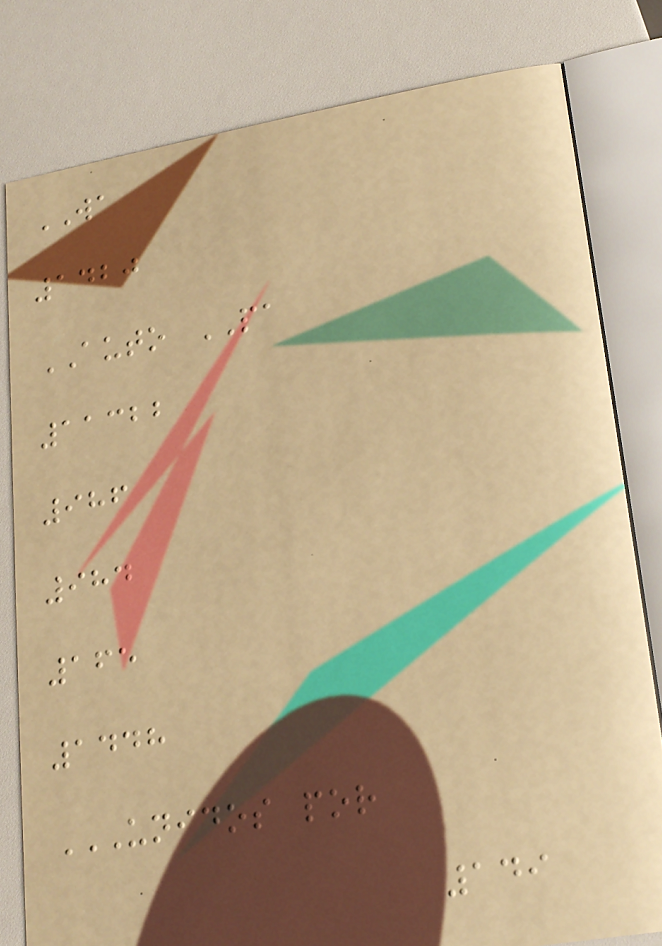WA
1420
AUTO PA
11322
986
984
165
1448
UNIDOS POR
149
